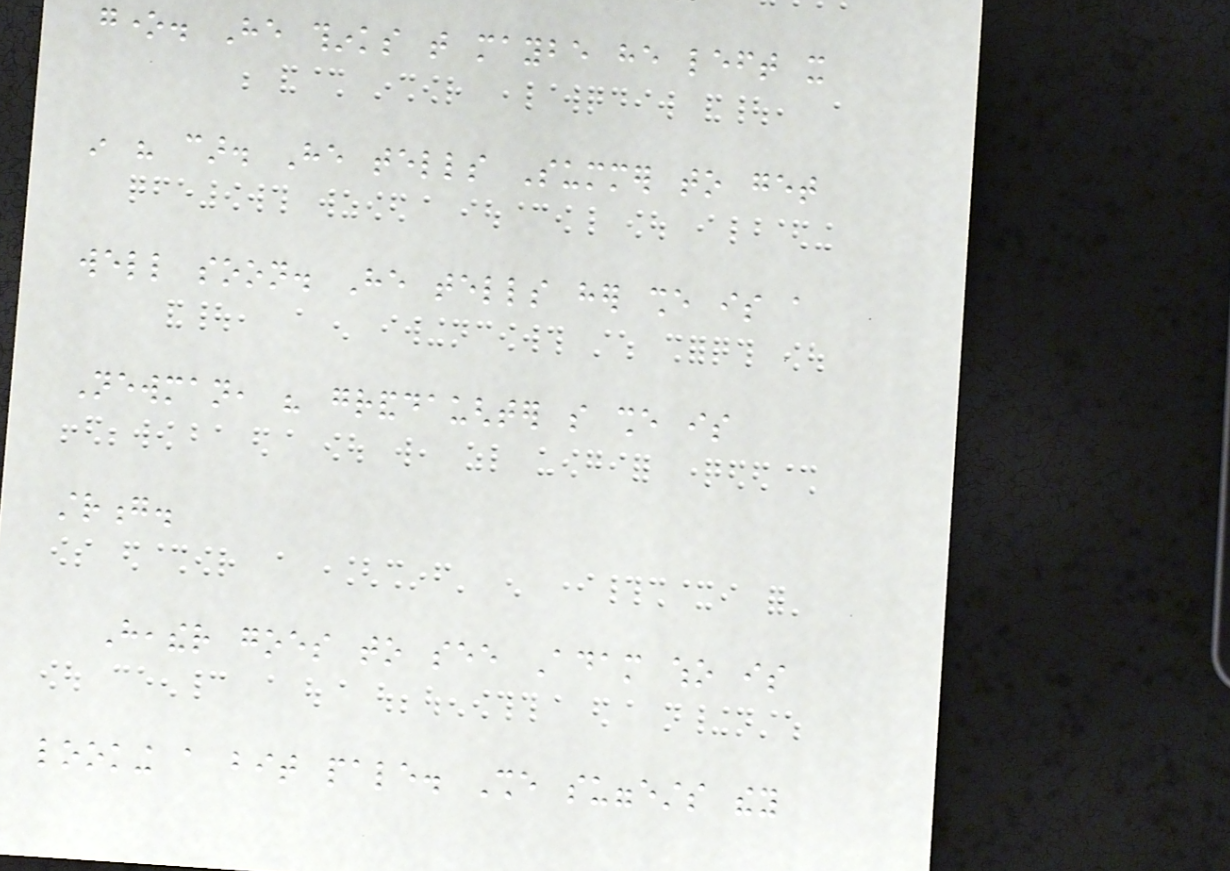gone. He thinks that maybe he left it
in his car. He tells Summer to get
well soon. He tells her she is a
Newman, his granddaughter so she is
strong.
Heather goes to see Adam who is
looking a bit pale. She suggests they
